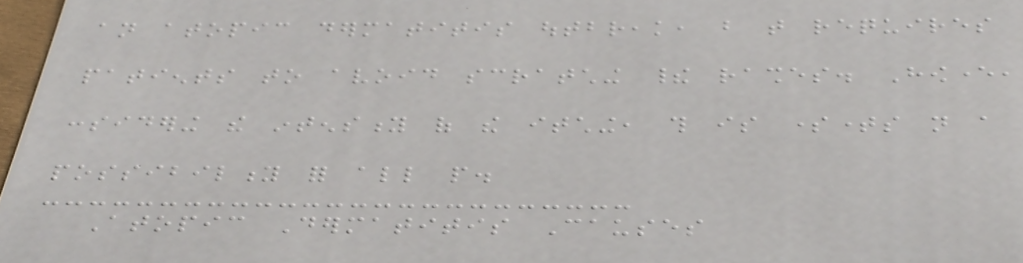an atopic dermatitis outbreak, but that requires
patients to avoid scratching their rashes. However,
considering the intensity of the itching, this is sometimes not a
possibility for all people.
Atopic Dermatitis Causes
